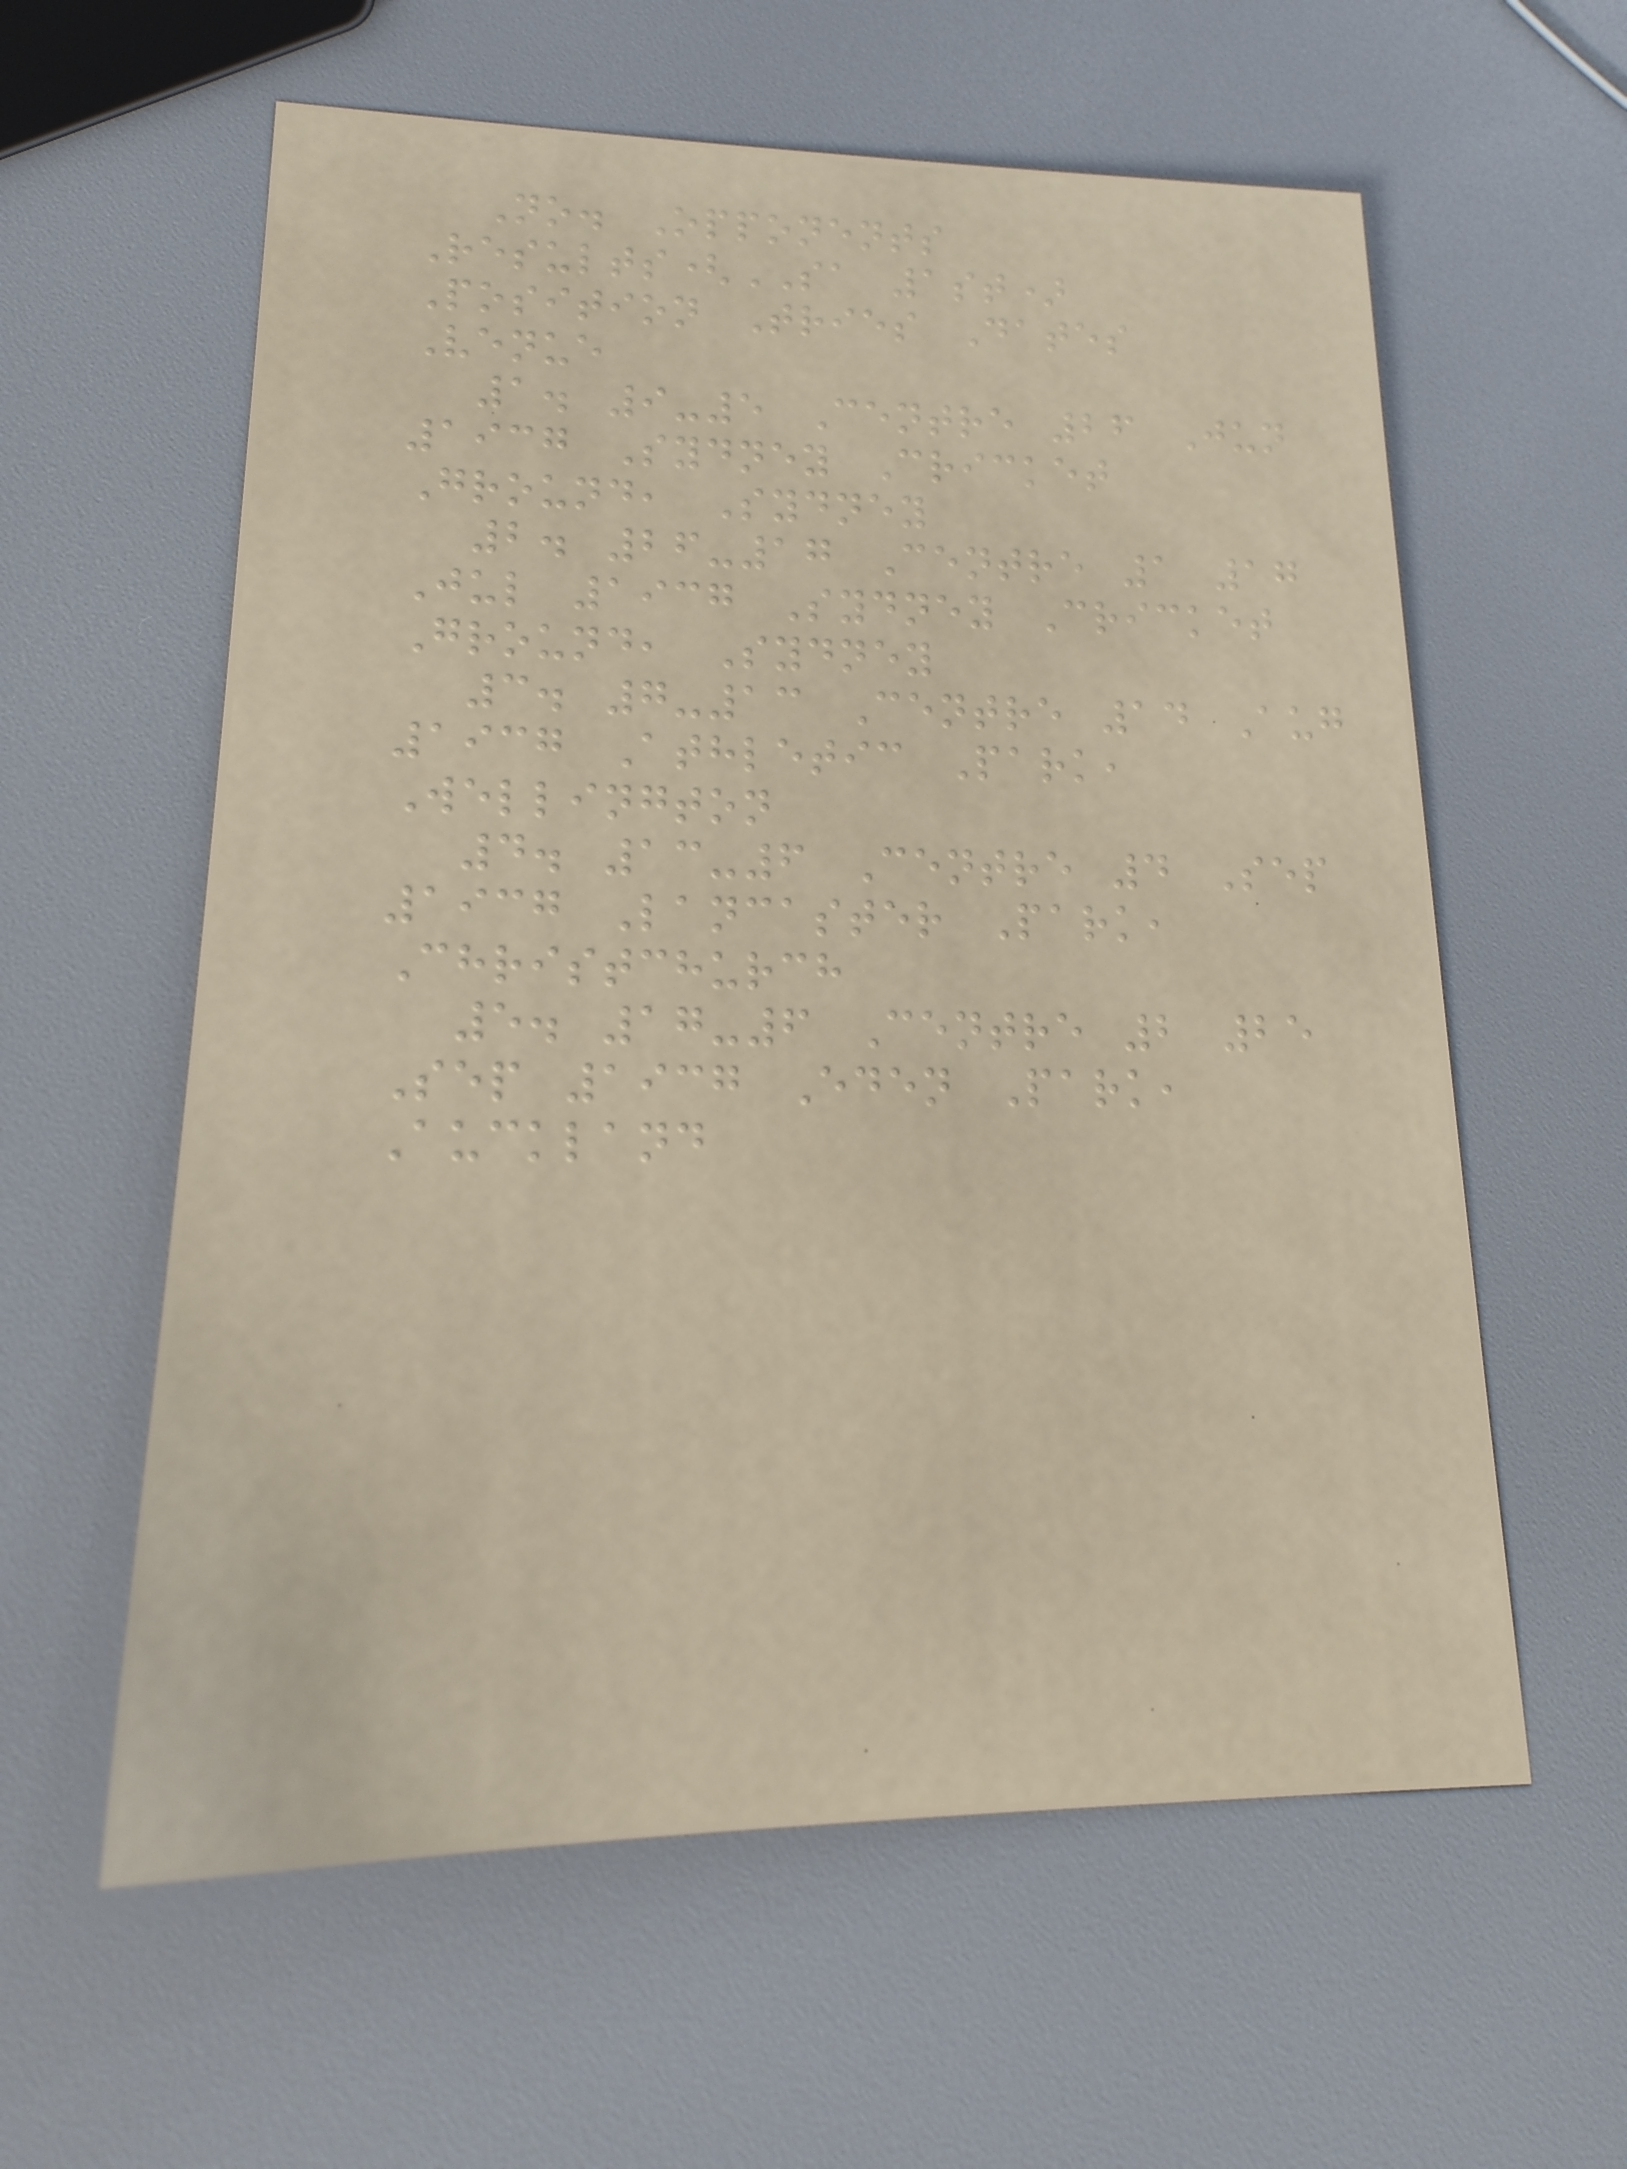No. Opponents
Results(SA 1st)
Position Tries Dates
Venue
1. 9-5 Centre 26 Jun
1937 Sydney Cricket
Ground, Sydney
2. 26-17 Centre 1 17
Jul 1937 Sydney Cricket
Ground, Sydney
3. 7-13 Centre 14 Aug
1937 Athletic Park,
Wellington
4. 13-6 Centre 4 Sep
1937 Lancaster Park,
Christchurch
5. 17-6 Centre 2 25
Sep 1937 Eden Park,
Auckland
